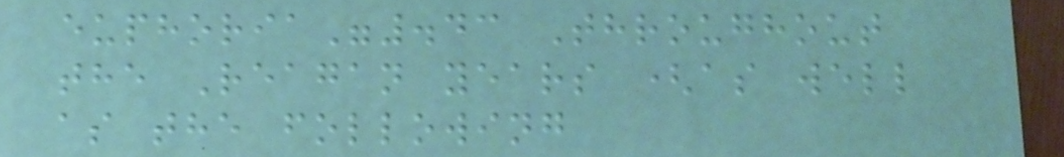euphoria".43 Throughout
the Reagan years (as well
as the following
